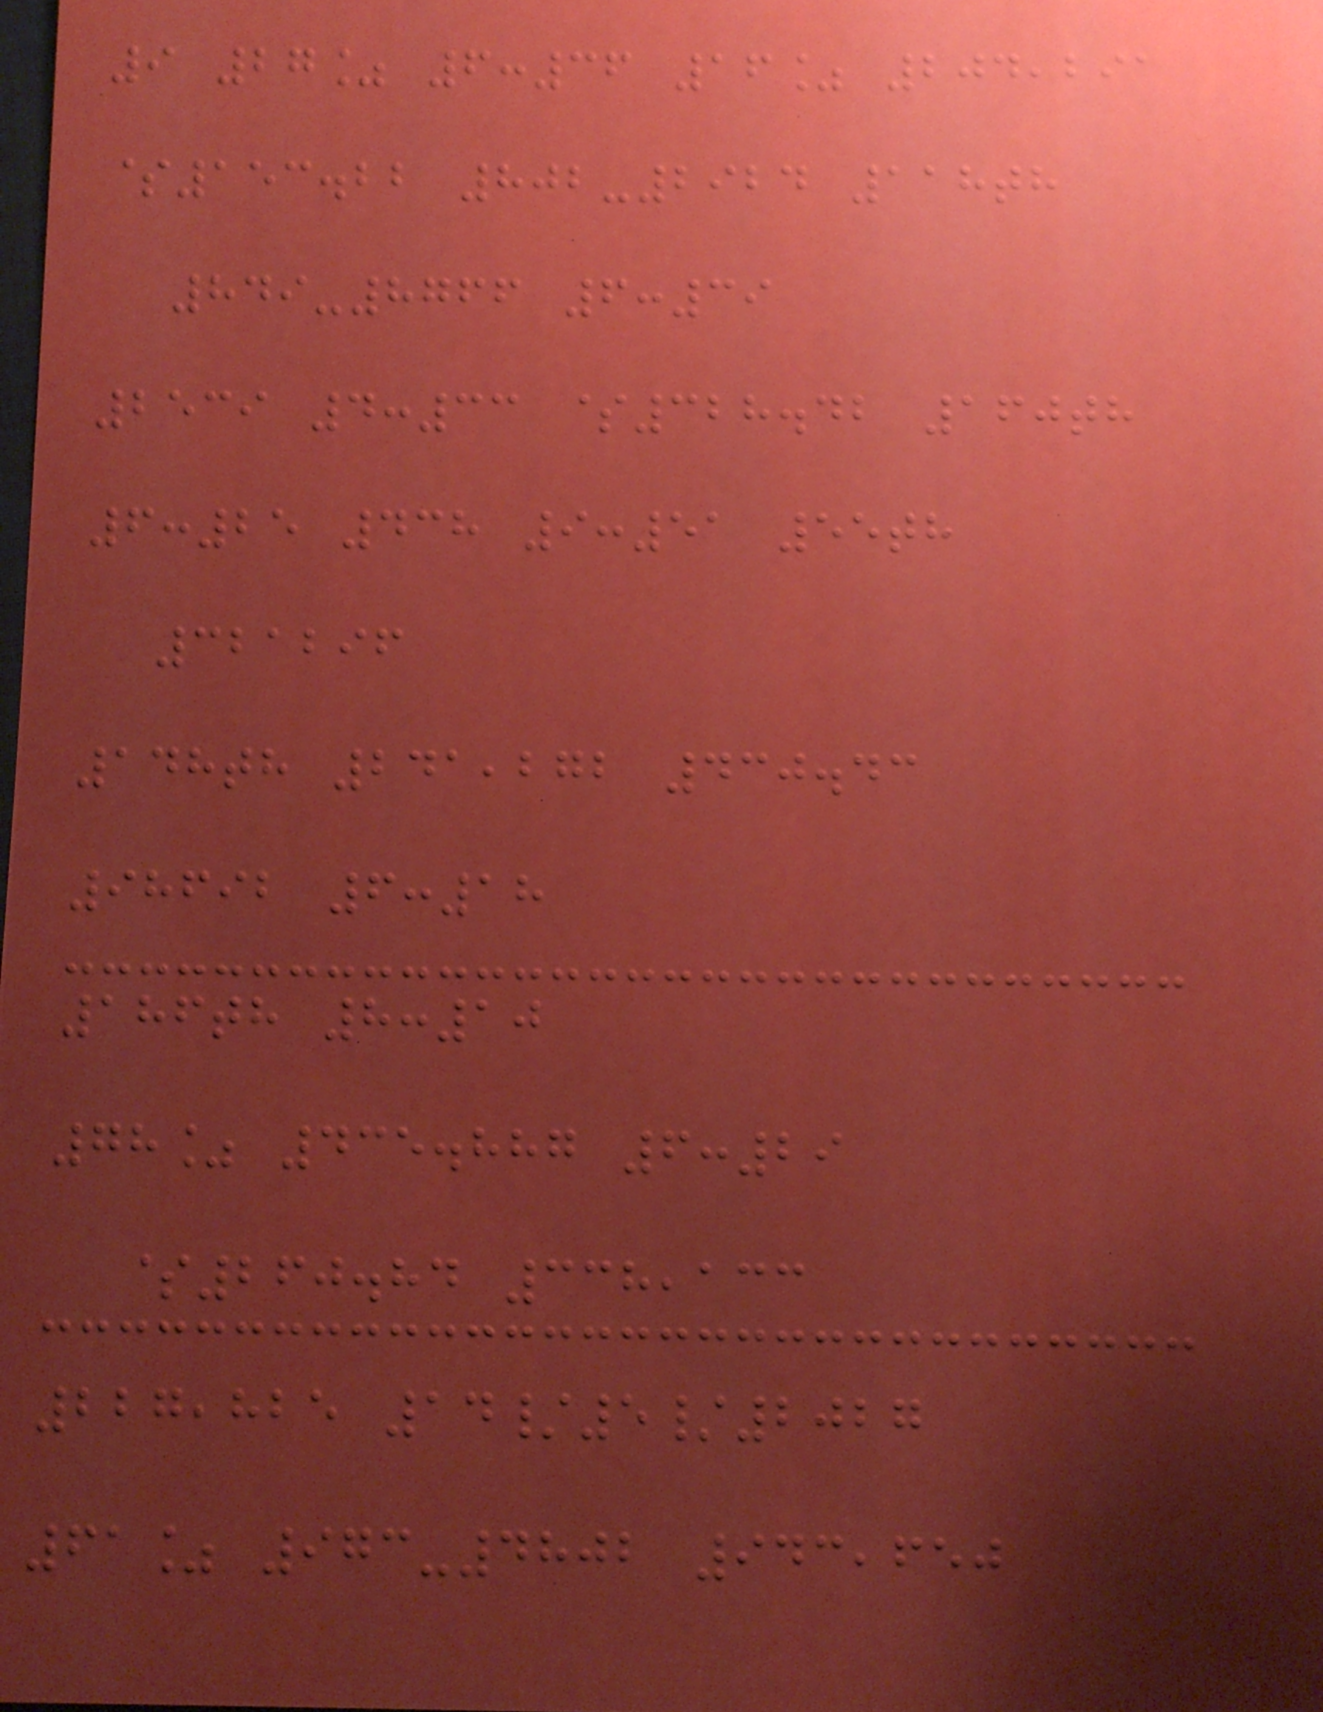9 27% 6:36 16% 204,291
$153.22 802-2924 118th
849-8766 6:39
2539 4:33 $328.42 160th
6:25 438 9:51 55th
321296
148th 241,272 430.43
98692 6:18
186th 8:10
78% 435.887 6:29
$260.84 338,133
227,825 14/5/2027
61% 973-4802 943,650
